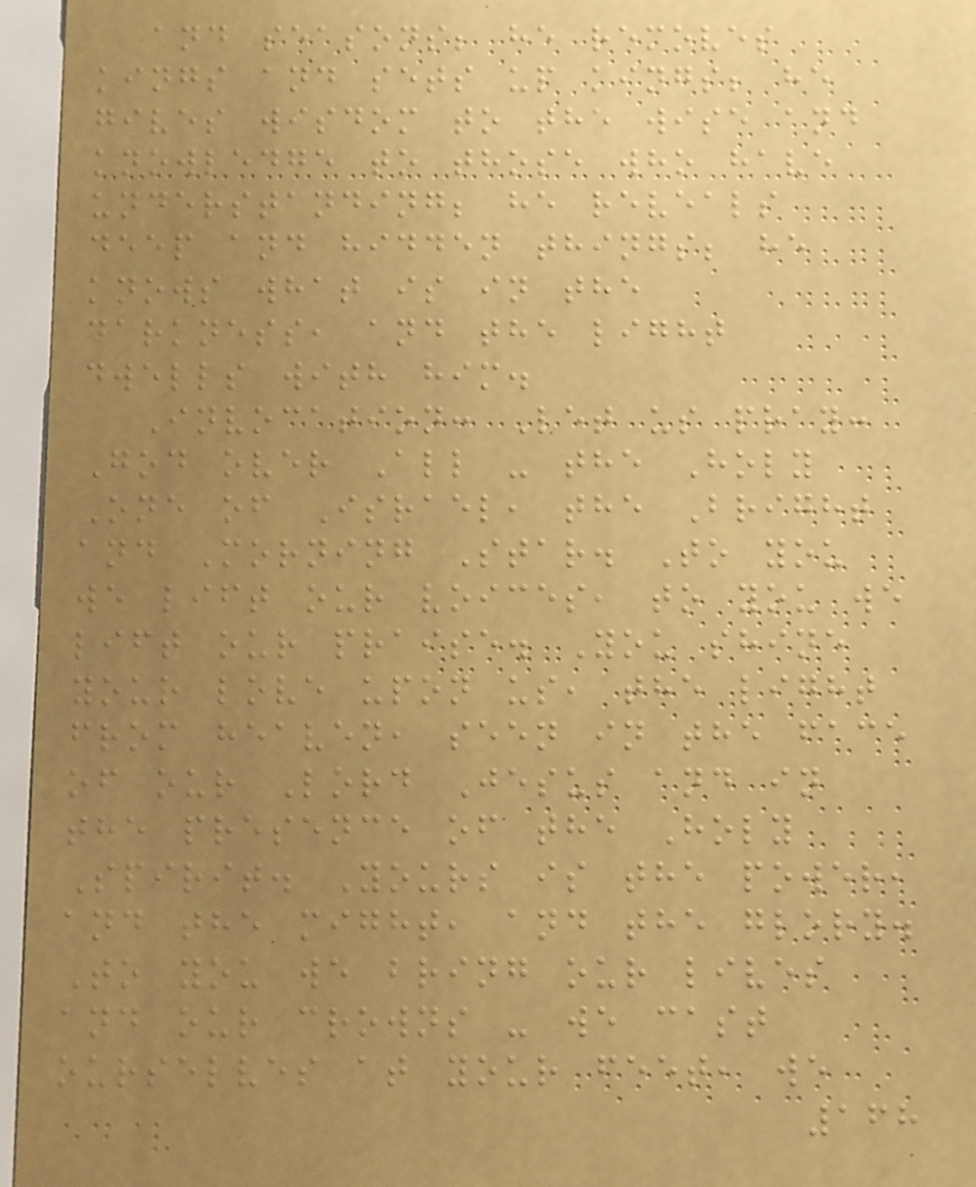and seasons; he removes
kings and sets up kings; he
gives wisdom to the wise and
knowledge to those who have
understanding; he reveals
deep and hidden things; he
knows what is in the
darkness, and the light
dwells with him.
Invocation: Let us pray:
God over All - the Holy
One of Israel, the Bright
and Morning Star. To you
we lift our voices, to you we
lift our praise. You shine
your love upon us, the light
from heaven, seen in the face
of our Lord Jesus and in
the presence of the Holy
Spirit. Yours is the power,
and the might, and the glory.
To you we bring our lives
and our crowns - we cast
ourselves at your feet, we
168
